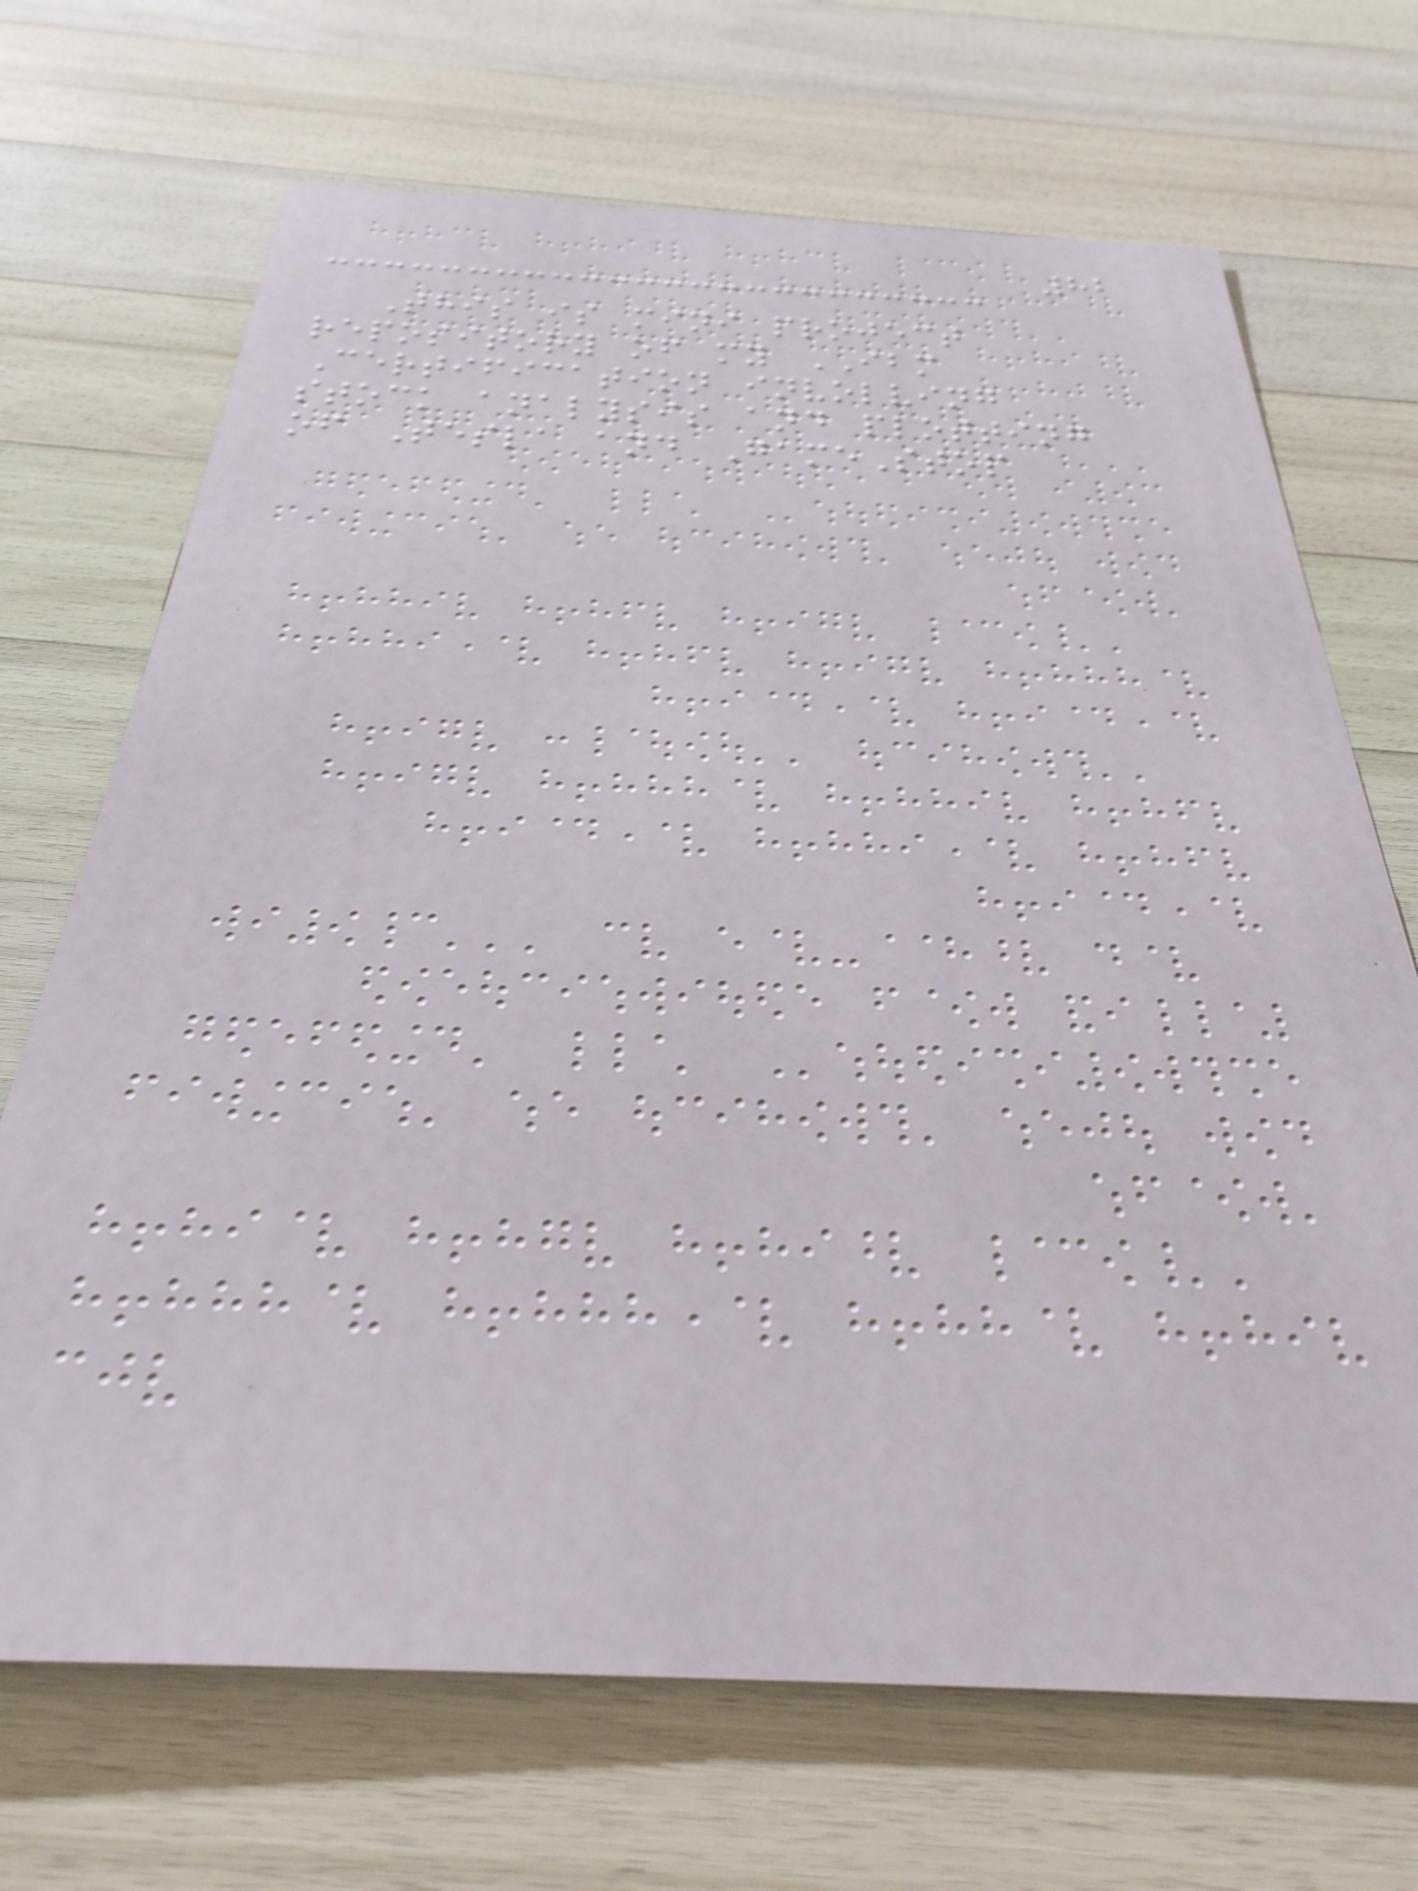82
This is mini project
repository of my IBM
Certification involving
stock analysis and plotting
of Tesla and GameStop
